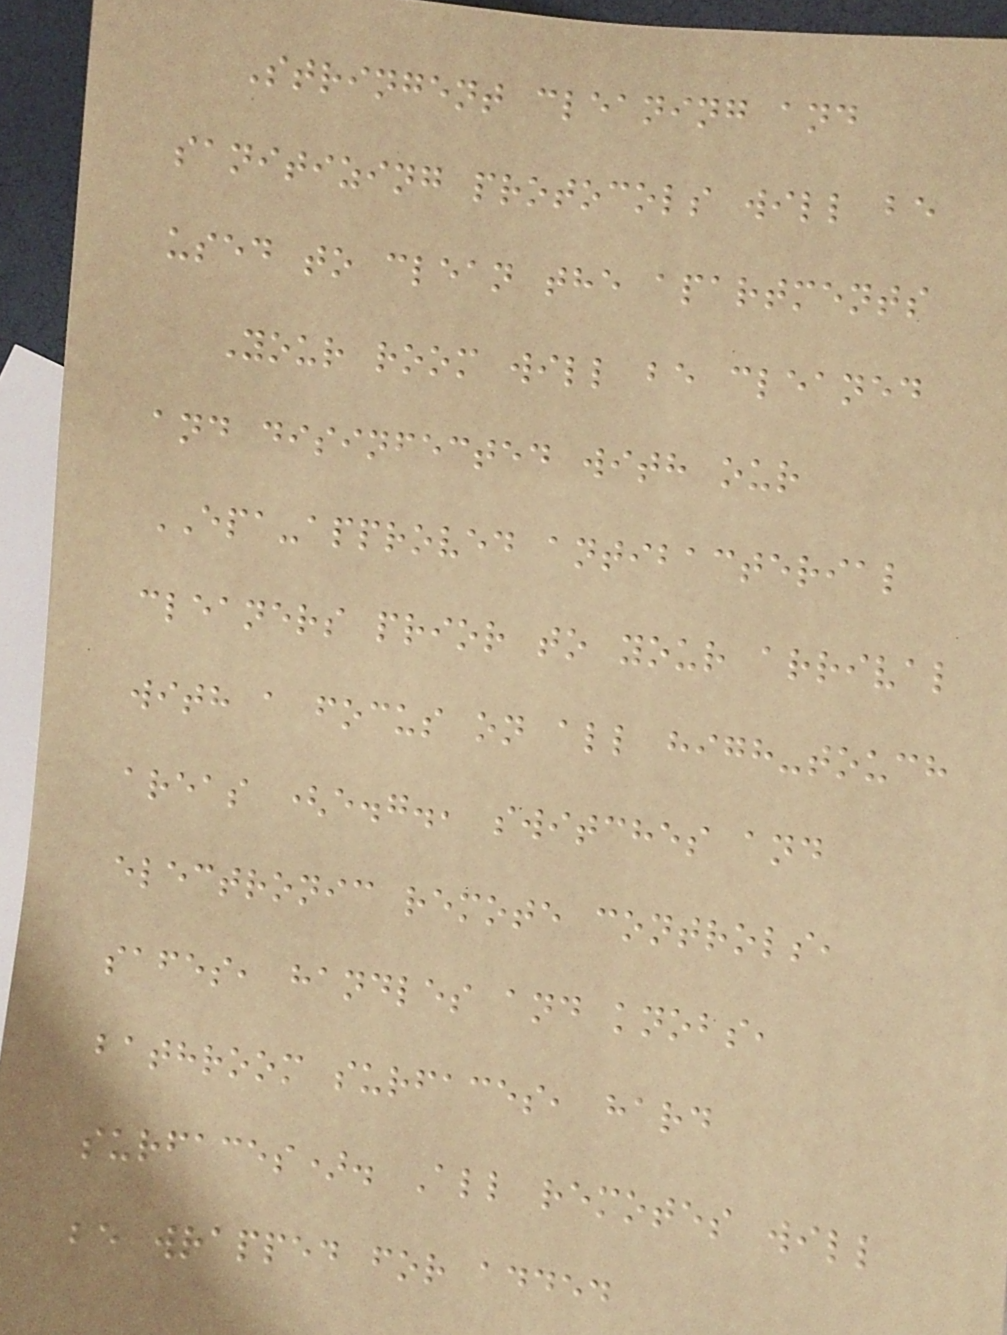Stringent cleaning and
sanitizing protocols will be
used to clean the apartments
Your room will be cleaned
and disinfected with our
EPA-approved antibacterial
cleaners prior to your arrival
with a focus on all high-touch
areas (e.g., switches and
electronic remote controls,
safes, handles and knobs,
bathroom surfaces, hard
surfaces). All remotes will
be wrapped for added
